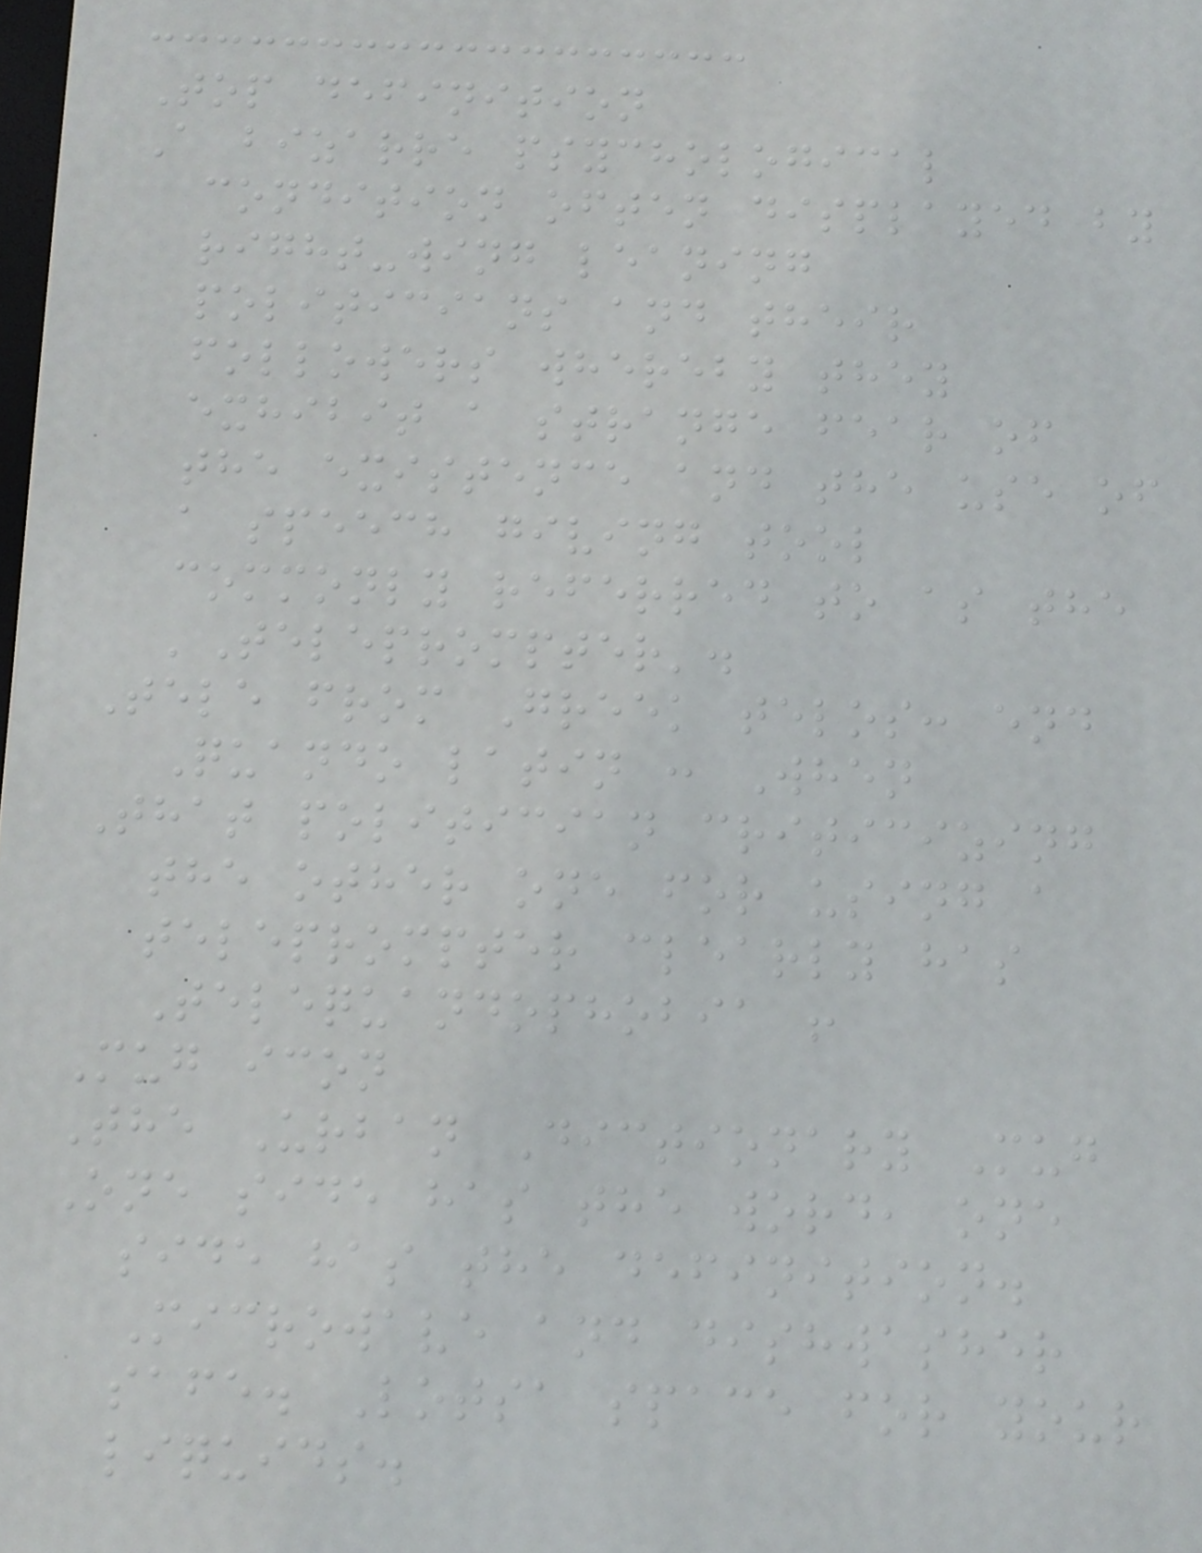Top definition
A bizarre psychological
condition often displayed by
right-wing leaning
politicians and their
followers whereby they
exhibit a strange fear of
the existence and the use of
a speech giving tool
commonly referred to as the
'Teleprompter'.
Tele from Greek telos: end
Quando latin : When
That politician criticizing
the other one for using a
teleprompter clearly has
Telequandophobia !
Mug icon
The Urban Dictionary Mug
One side has the word, one
side has the definition.
Microwave and dishwasher
safe. Lotsa space for your
liquids.
